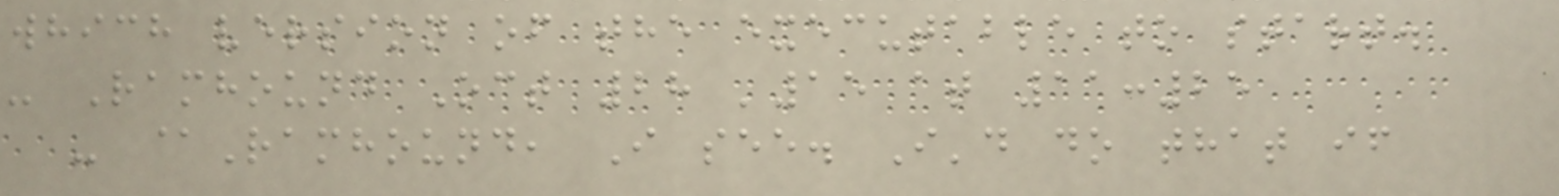which version of the executable to start.
- Ramhound Oct 28 '15 at 11:25
- @Ramhound, I see. I'd do that if
